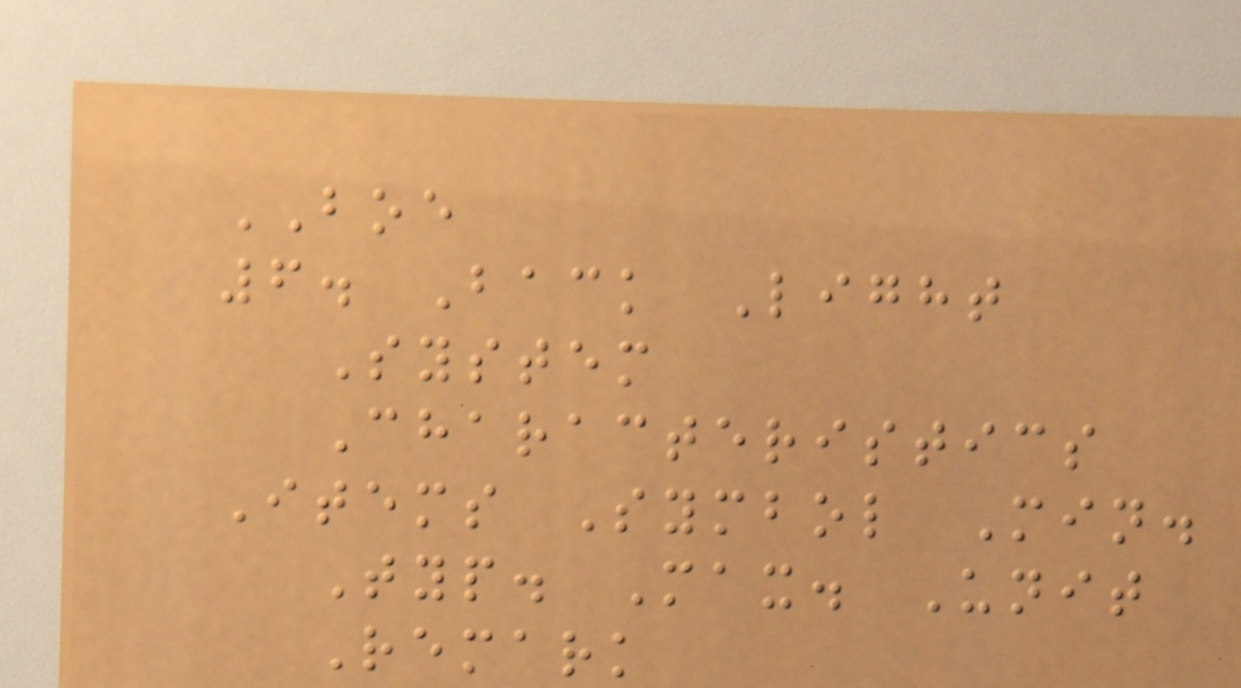BOE
6. Back Light
System
Characteristics
Items Symbol Min.
Typ. Max. Unit
Remark
